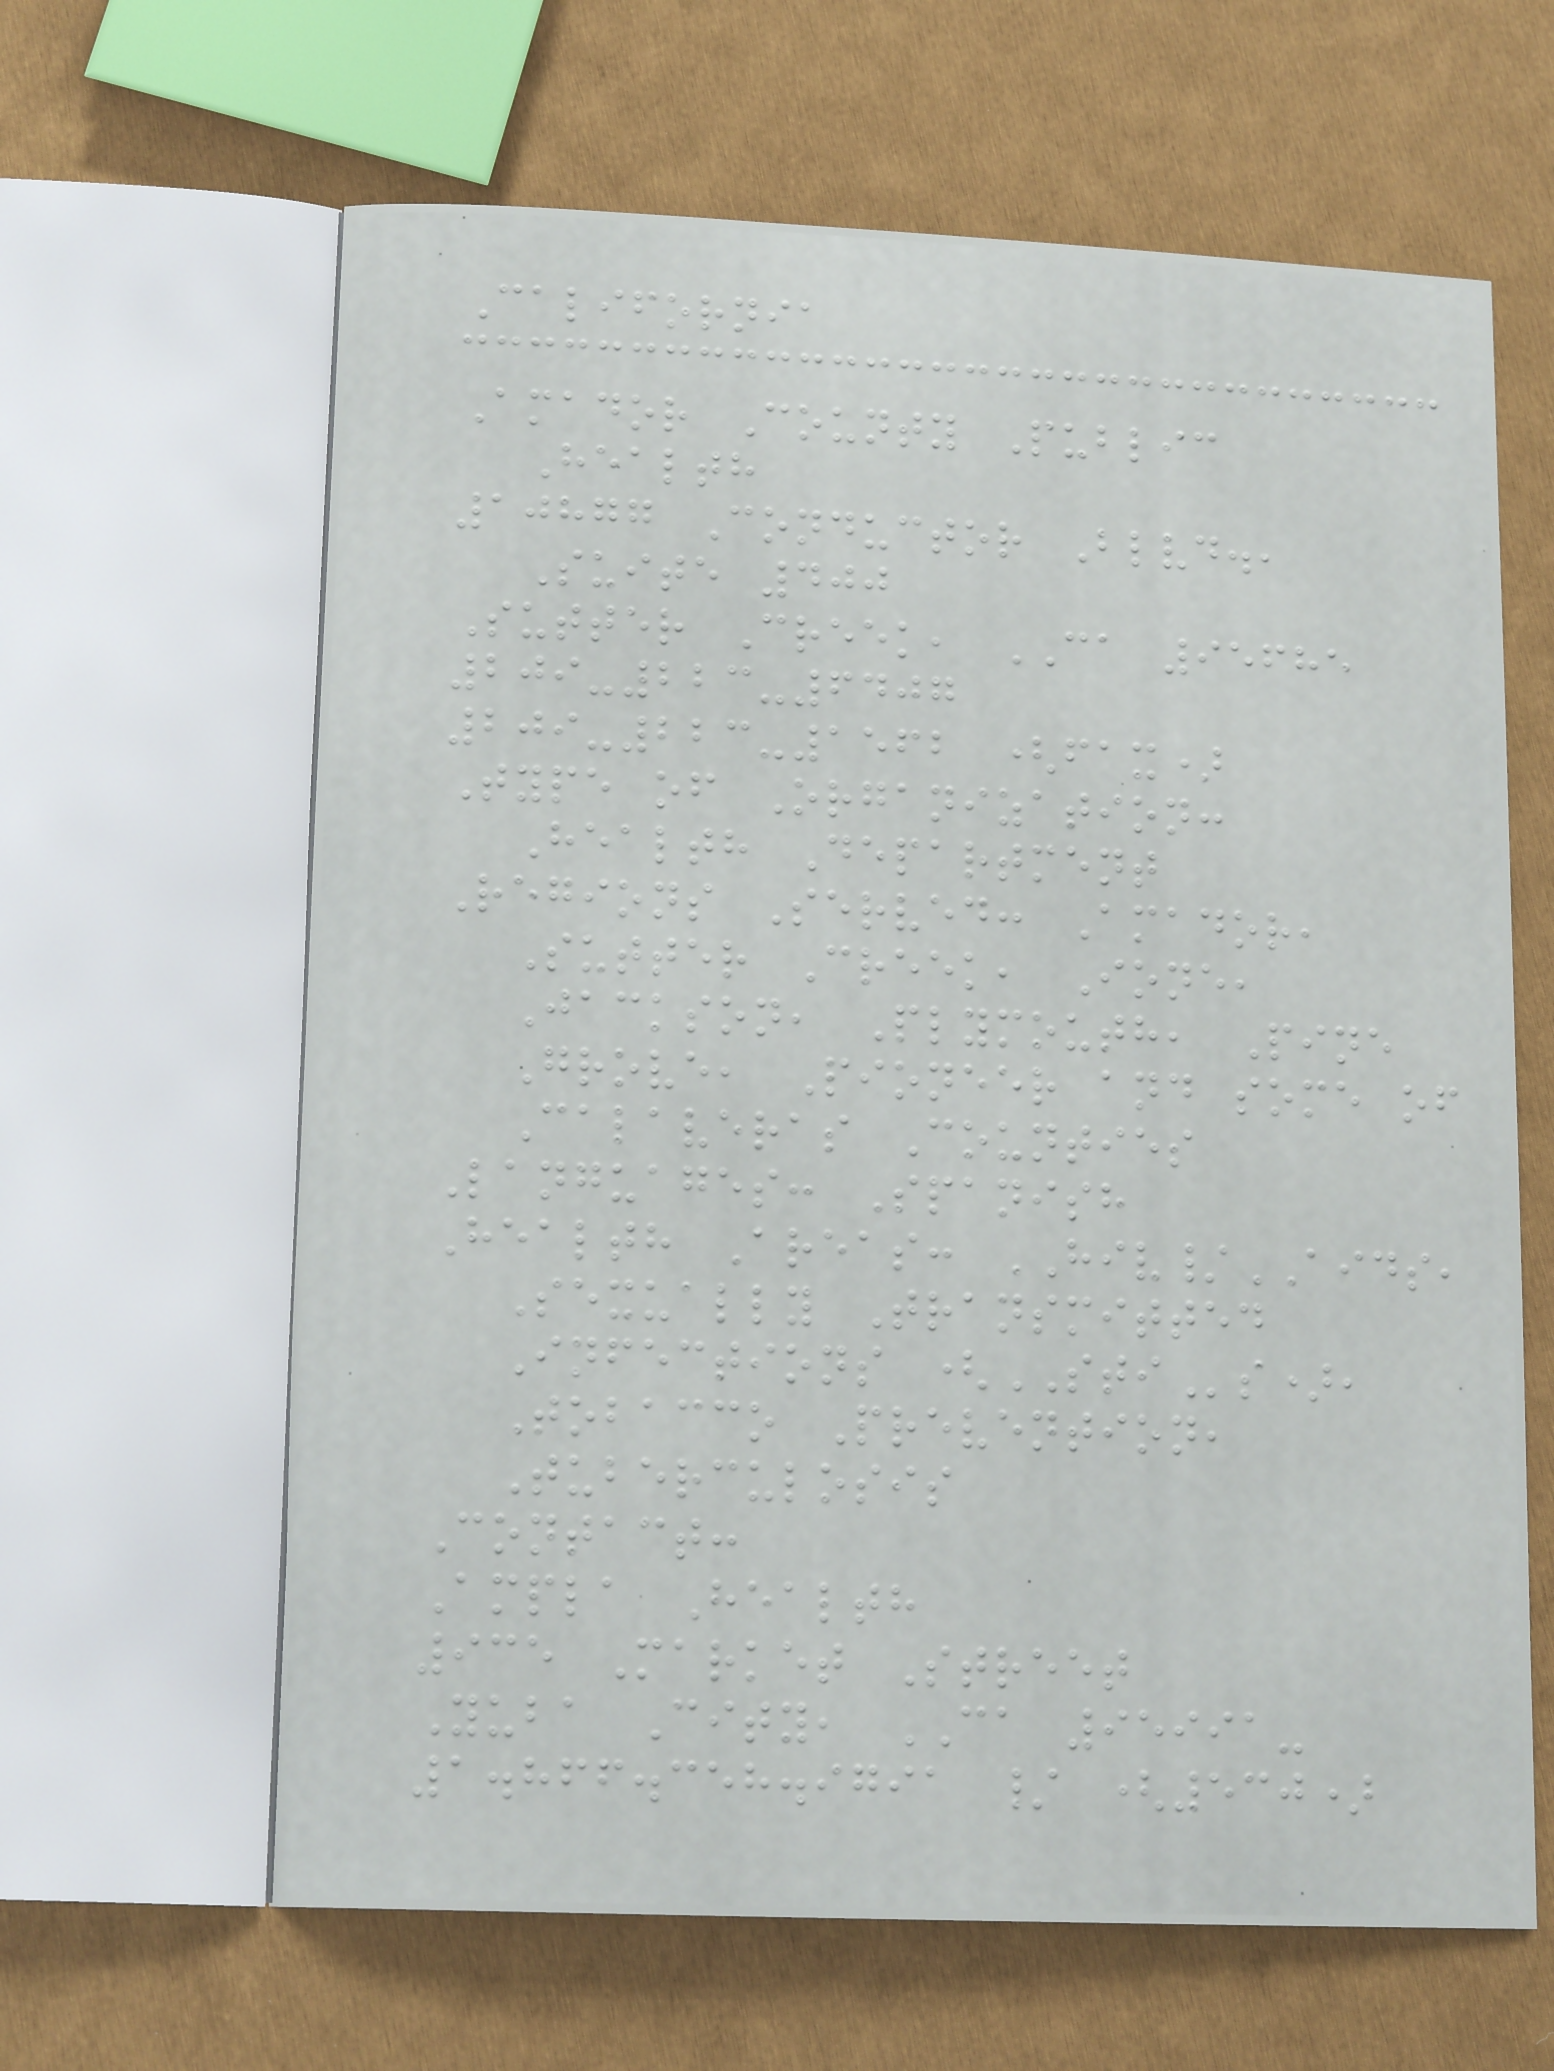California
Amador County Public
Health
10877 Conductor Blvd.,
Suite 400
Sutter Creek, CA 95685
209-223-6407
209-223-1562 (fax)
Type of Organization:
Health Department
Regions Served: Amador,
Sutter Creek, Ione,
Jackson, Plymouth, Pine
Grove, Pioneer and some of
Calaveras Counties
Languages: Spanish
Health Areas: HIV/AIDS,
Sexually Transmitted
Infections (STIs),
Tobacco Prevention,
Tuberculosis
Contact:
Ampla Health
935 Market Street
Yuba City, CA 95991-
1.866.358.9791 / (530)
